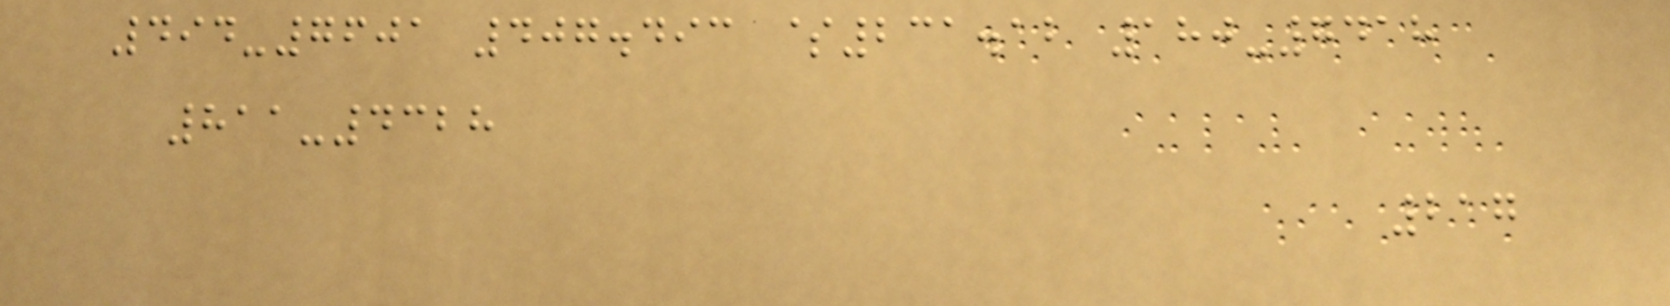494-7601 407.493 $231.12 180-7418
811-4328
217
